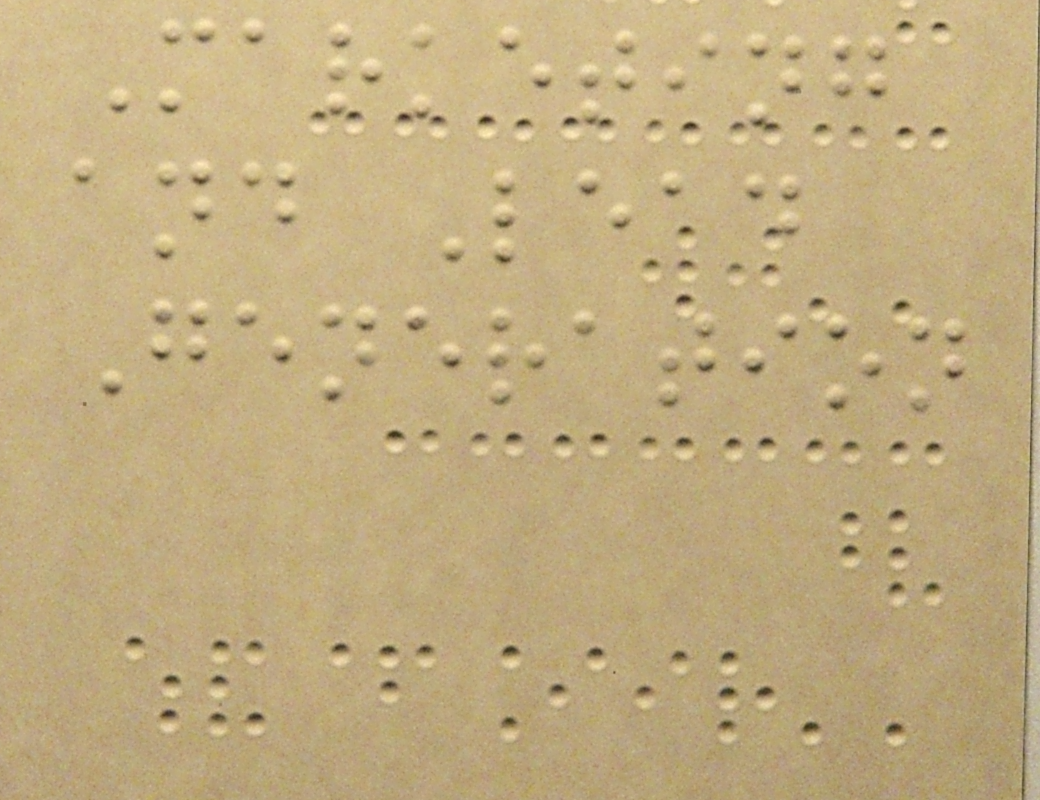Marketing
and Lead
Generation
